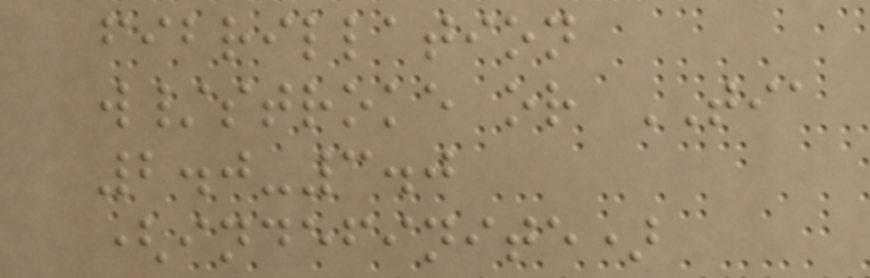fibrillation
w/stroke or TIA
2.0-3.0
(indefinite)
